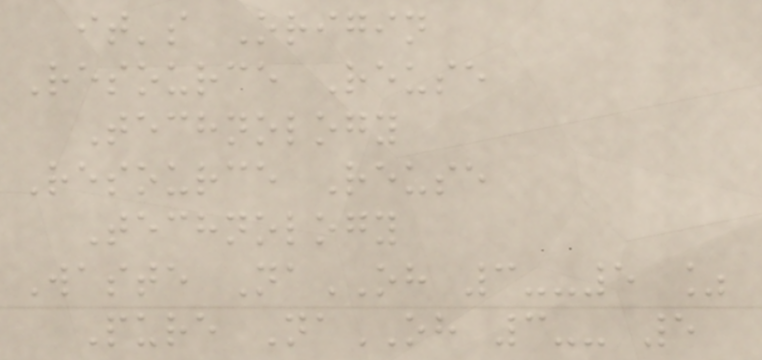it's Origin
Resource Reuse
Technology
Resource Reuse
Technology
Waste NaOH 3--5 %
Pure NaOH 3-- 5
